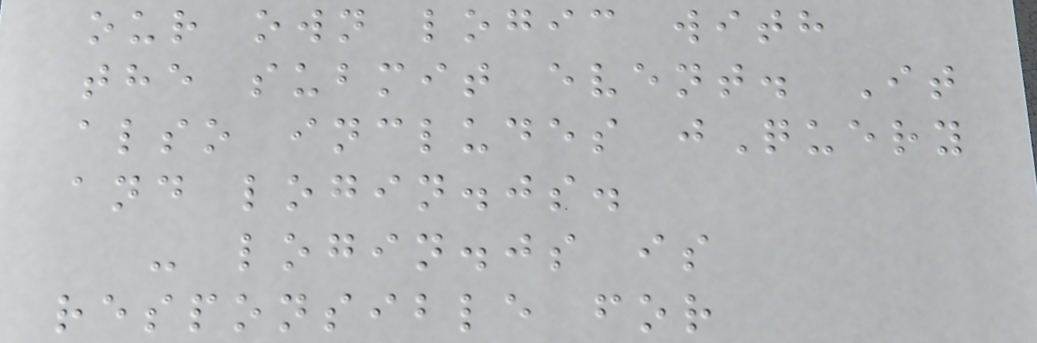our own logic with
the submit event. It
also includes jQuery
and login.js.
- login.js is
responsible for
